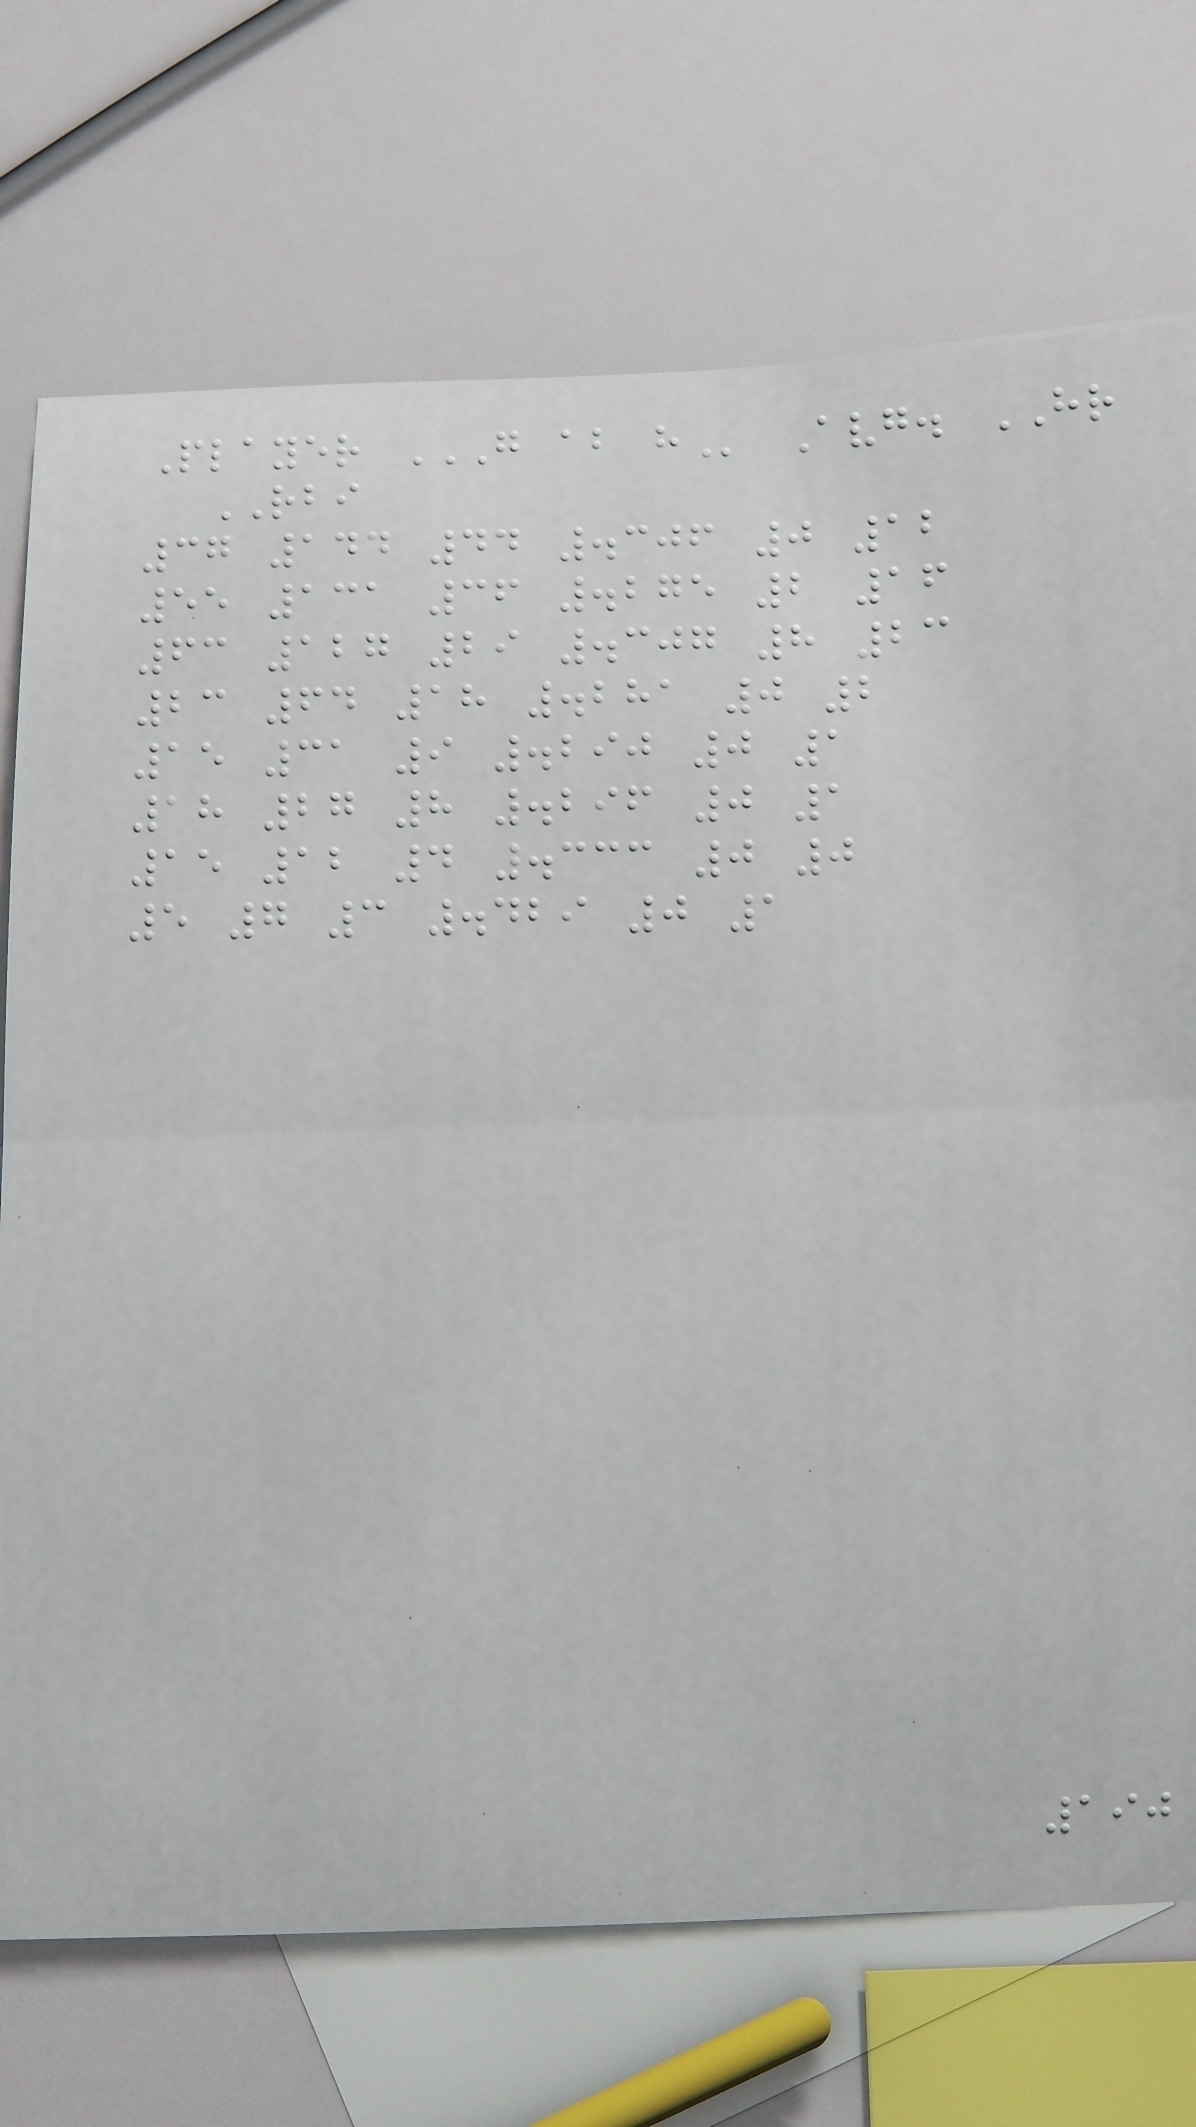Player G AB H Avg. HR
RBI
37 144 44 .306 0 12
55 131 36 .275 2 16
63 127 29 .307 8 23
23 64 18 .281 0 2
15 31 9 .290 0 1
18 27 8 .296 0 1
15 12 4 .333 0 0
5 7 3 .429 0 1
190
